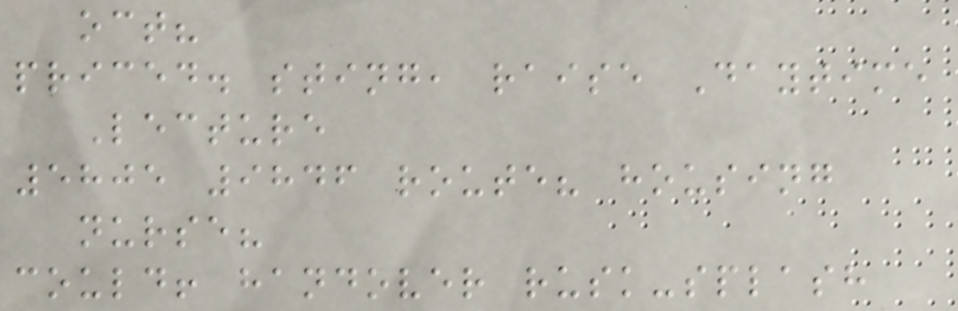oct?
priced. sting, raise Daytime
Lecture
5805 9846 route? housing
nurse?
could! handover rusk-splash
